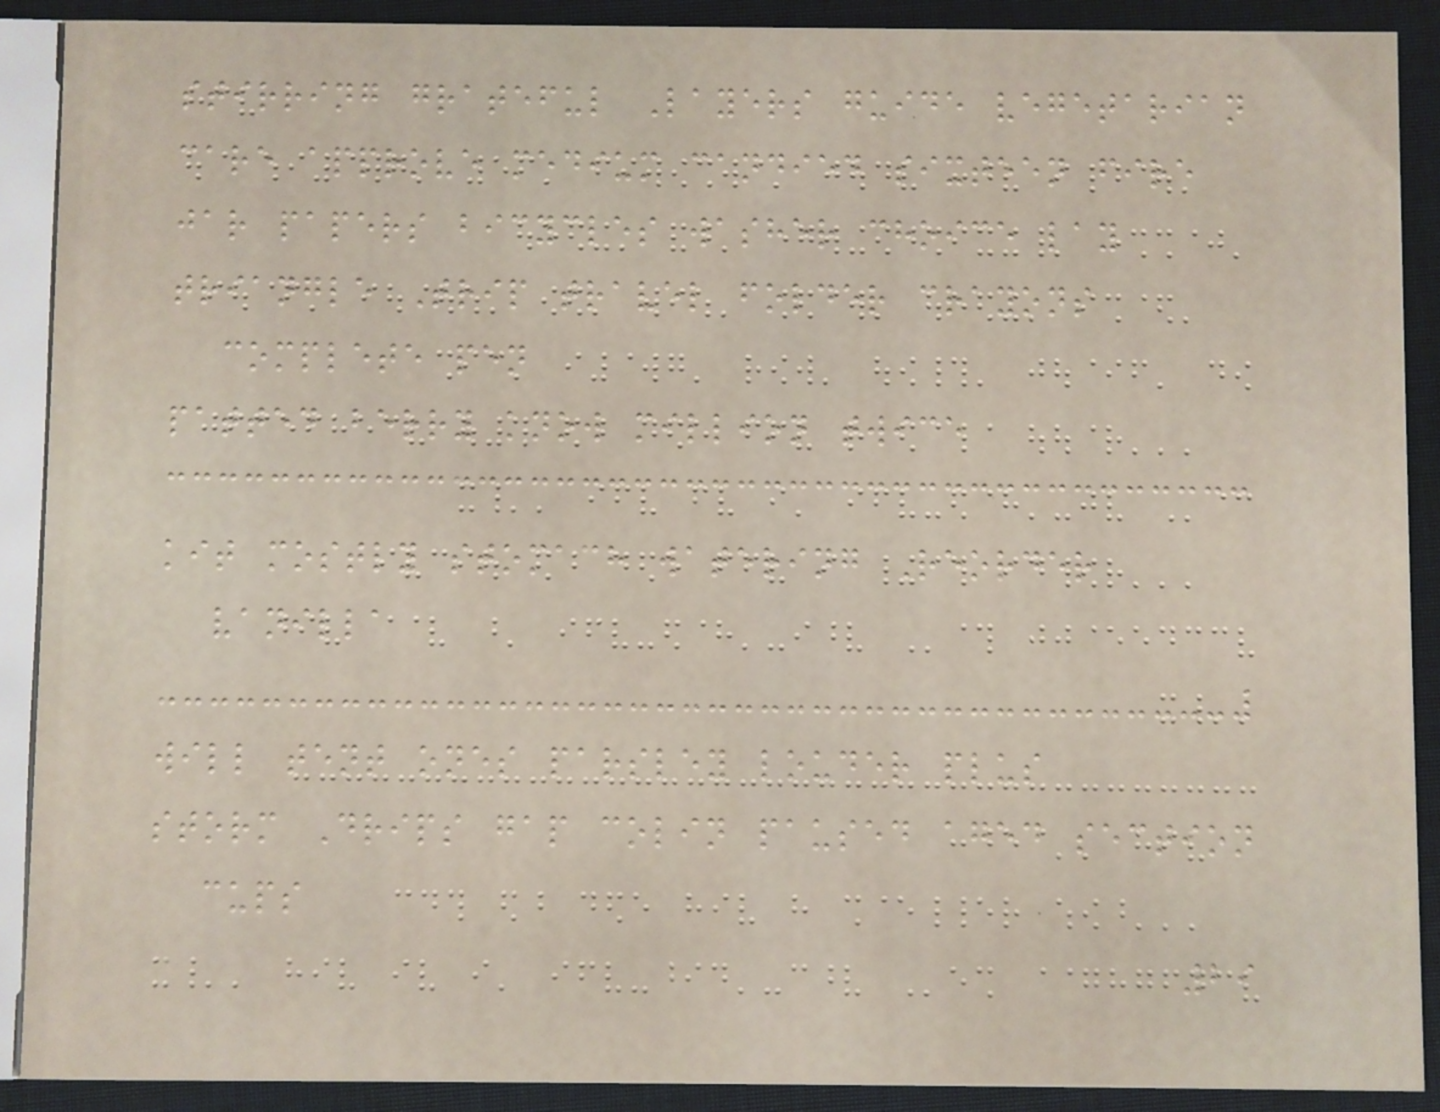stirring grateful Layers guide vegetarian
care approve medium candied sixteen fire
jar papers bicycles washer choice lay
triangle Trip travel folder crayons
complete pen
patted berry know million twice
kit mostly stomach watering Reorder
vanilla
will tent ones parsley louder plus
storm Drips gap colin paused aged section
cups
29
